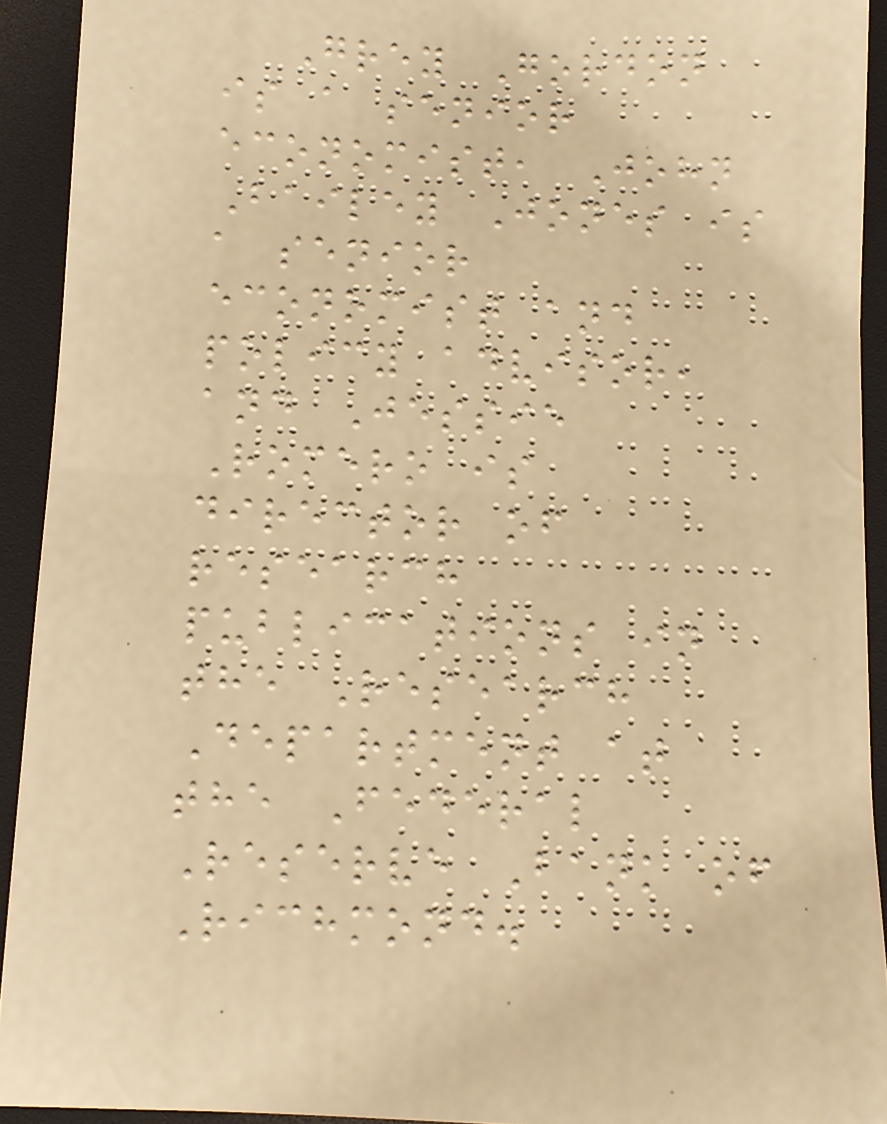Grey Gordon
is a senior
economist, John
Bailey Jones is
a senior
economist and
policy advisor,
and Jessie
Romero is
director of
research
publications in
the Research
Department at
the Federal
Reserve Bank of
Richmond.
